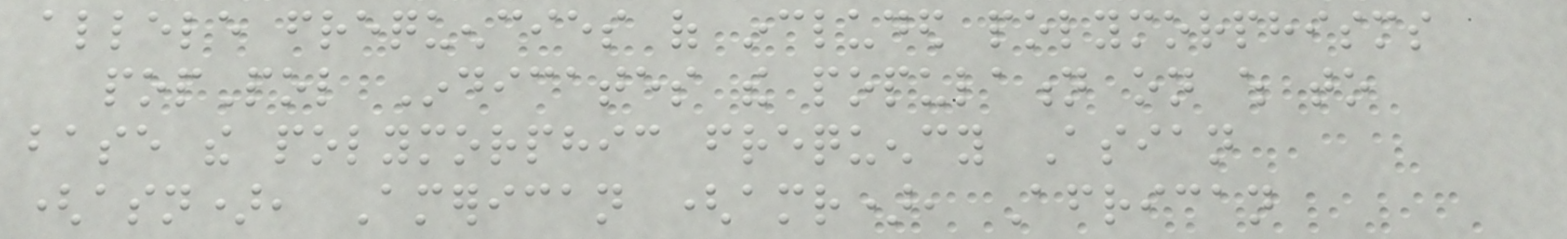allele frequencies of included polymorphisms
popPol Indicates the population on which to
base the polymorphic frequency Asian
(asn), American (amr), African
